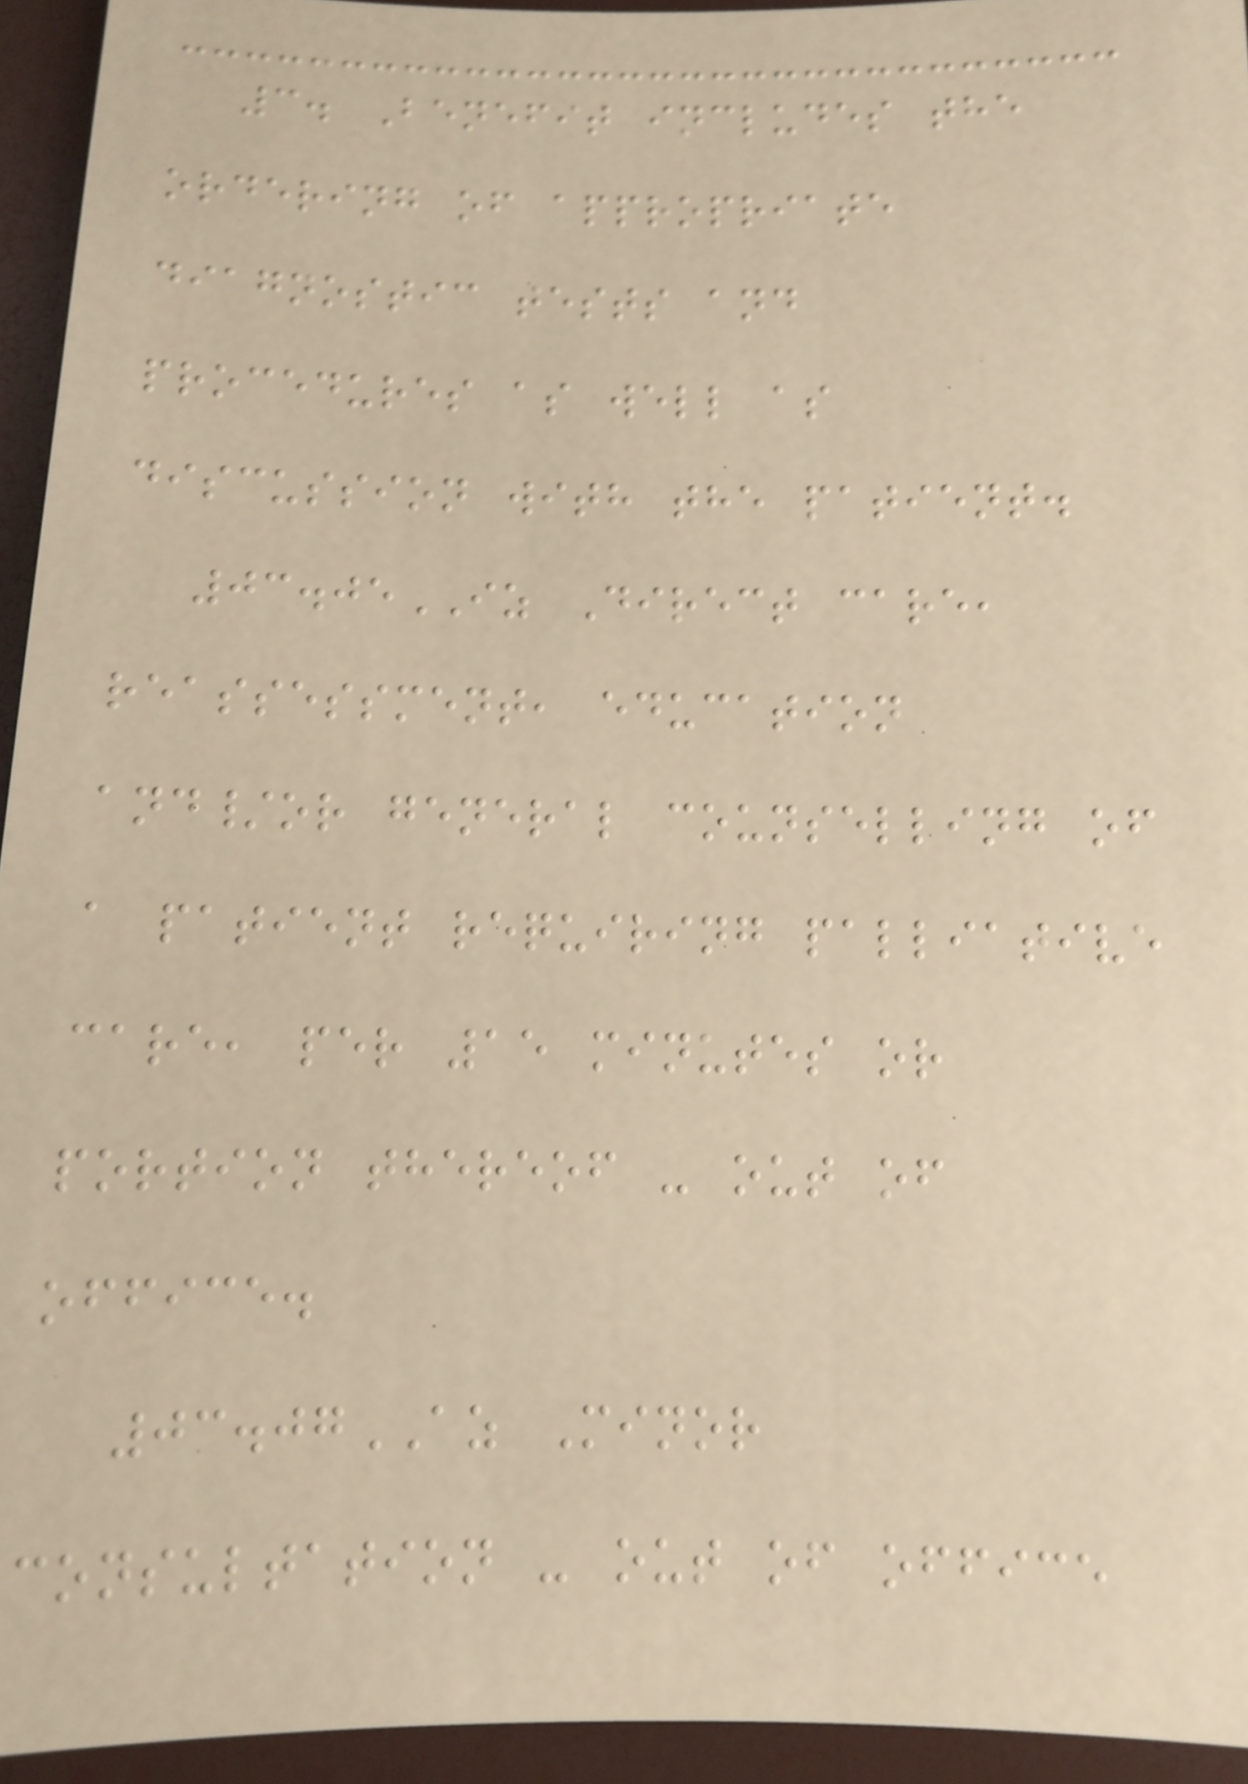3. Benefit includes the
ordering of appropriate
diagnostic tests and
procedures as well as
discussion with the patient.
03.05IZ Direct care,
reassessment, education
and/or general counselling of
a patient requiring palliative
care, per 15 minutes or
portion thereof - out of
office.
03.07AZ Minor
consultation - out of office
